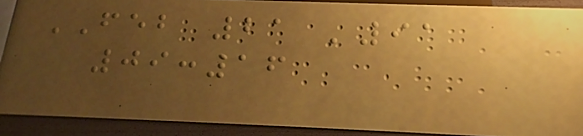FEB 21 '91
09:16
